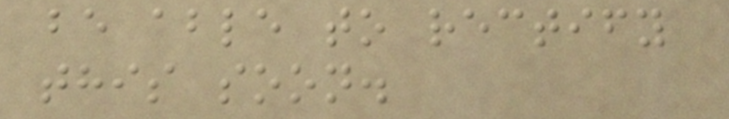be able to rectify
this soon.
